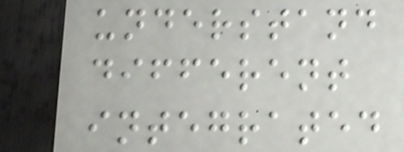understand
different
integrated
